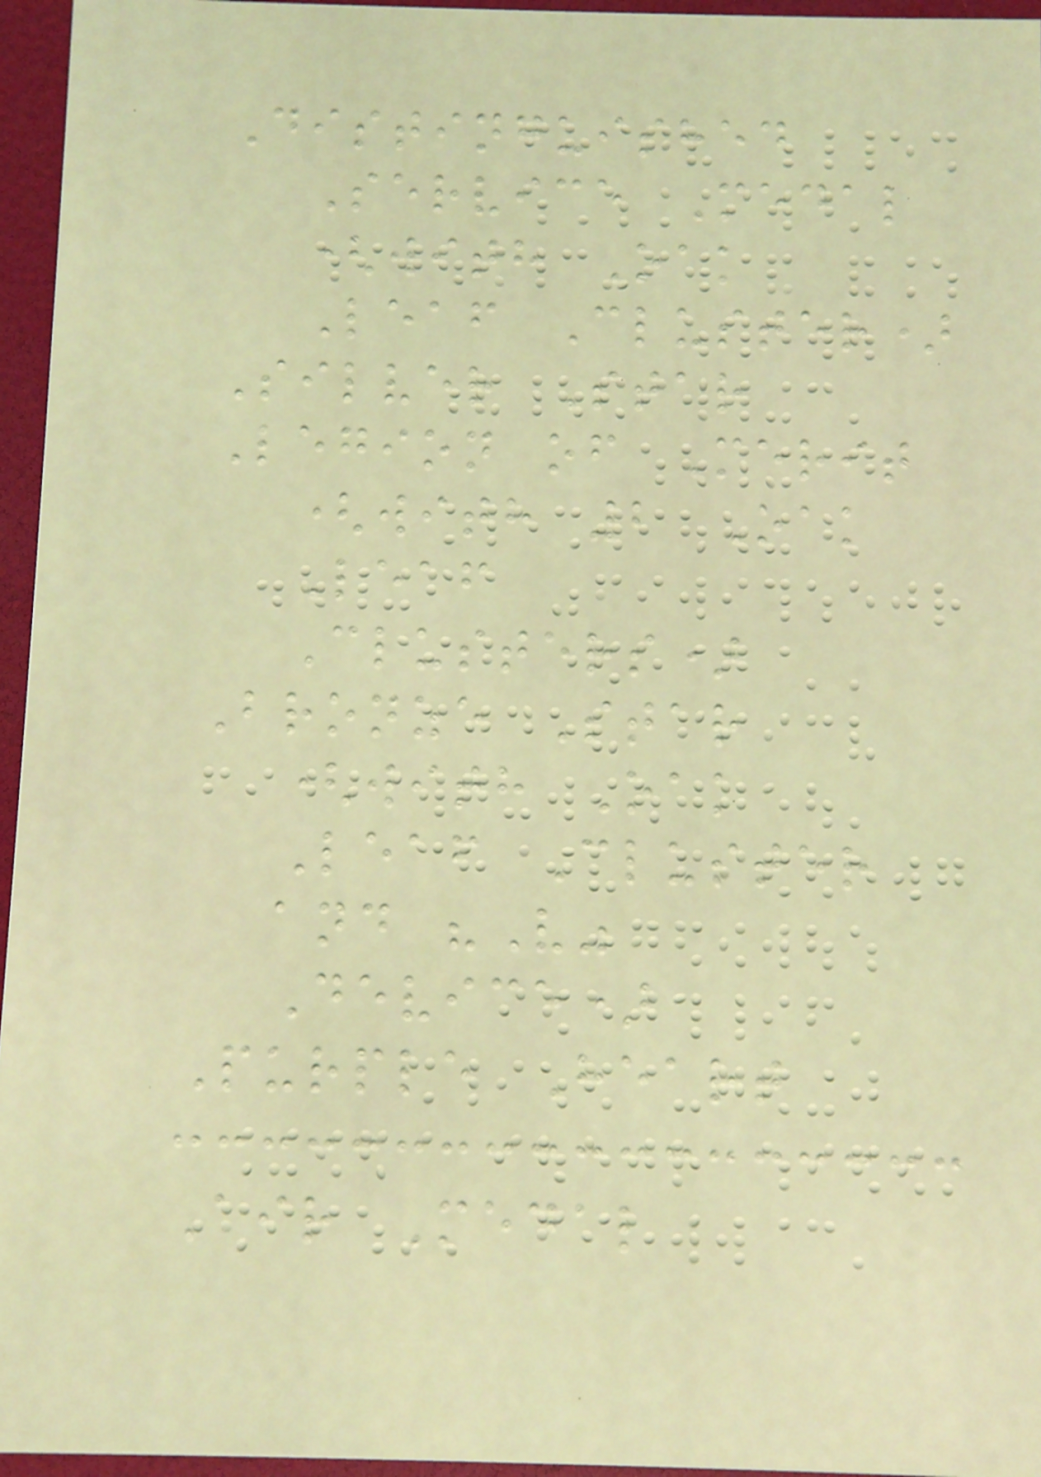Distinguished
Service Medal
(with Oak
Leaf Cluster)
Silver Star
Legion of Merit
(with 2 Oak
Leaf
Clusters)
Bronze Star
(with Oak
Leaf Cluster
and "V"
Device)
Purple Heart
Air Medal
